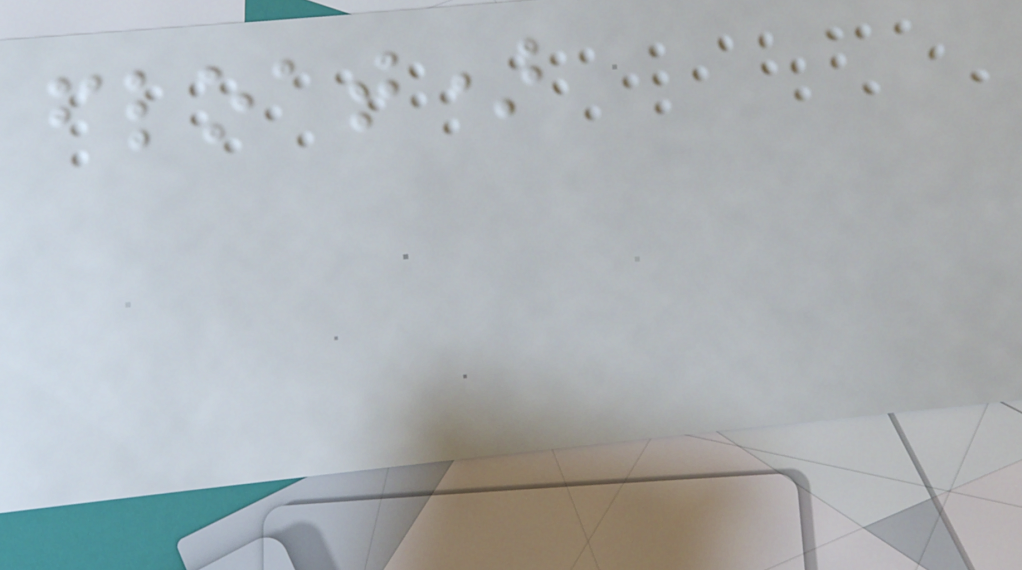float)
